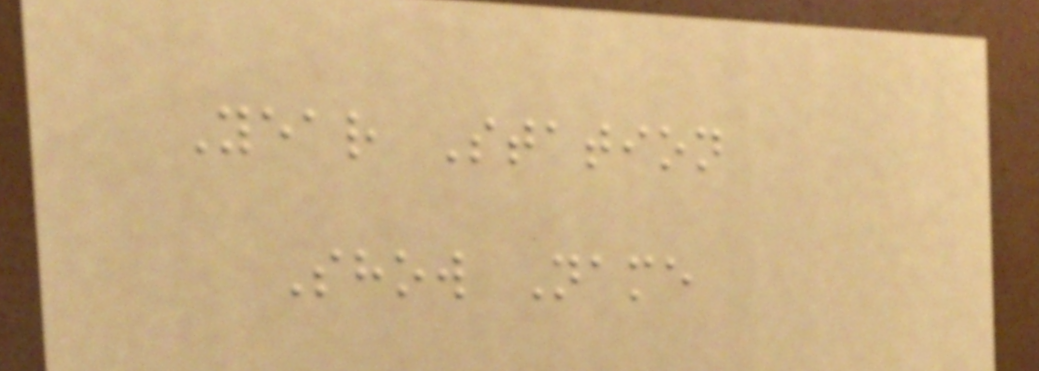Year Station
Show Name
